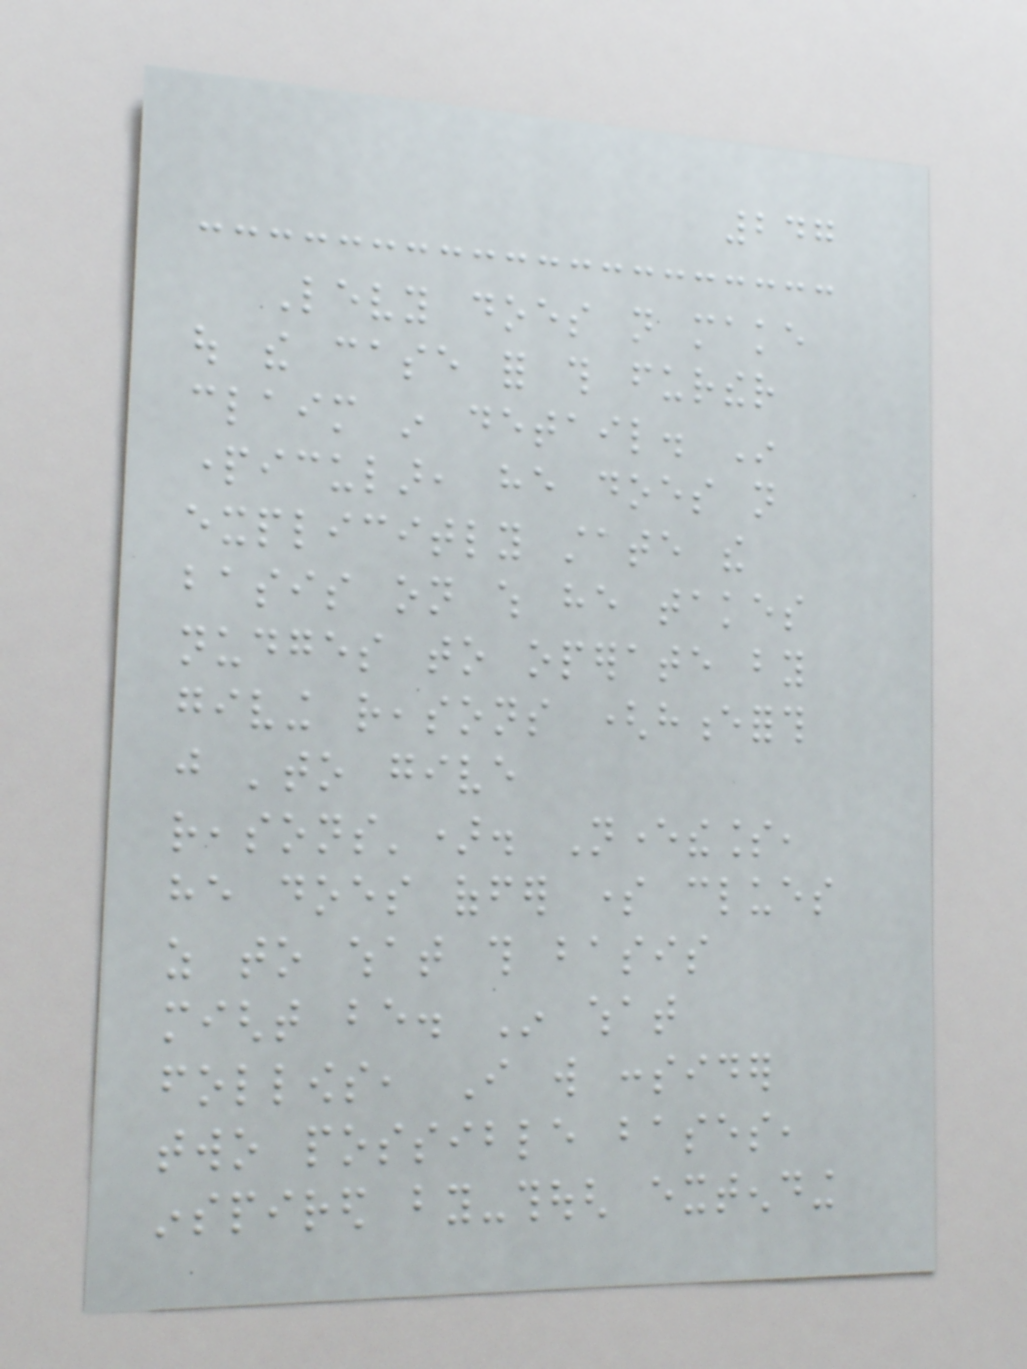247
Levy does not make
out the case for this further
claim in detail. In
particular, he does not
explicitly state the
basis on which he takes
nudges to operate by
giving reasons (henceforth
just 'to give
reasons'). Nevertheless,
he does offer some clues
as to what this basis
might be. In what
follows, I will consider
two possible bases,
inspired by-though extending
